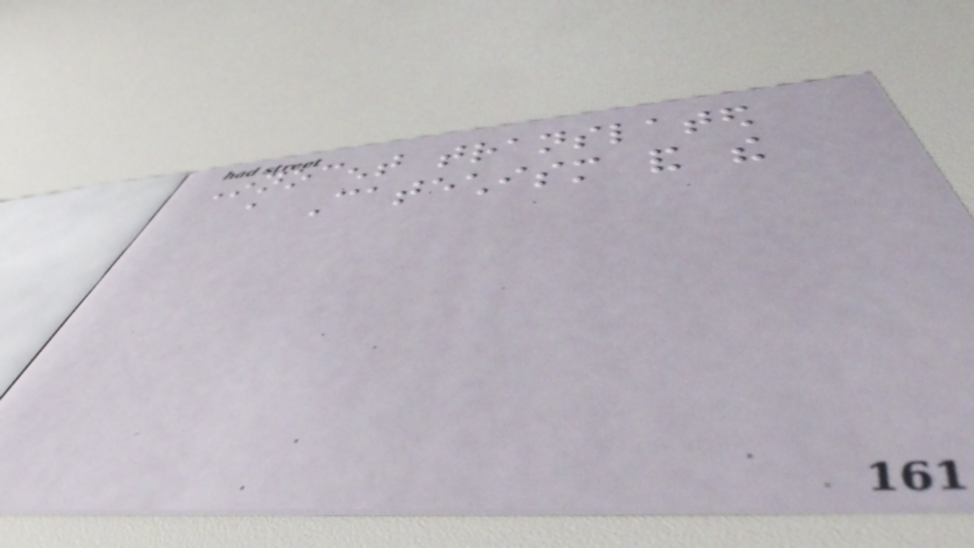Innocent translated
a Catechism and the
